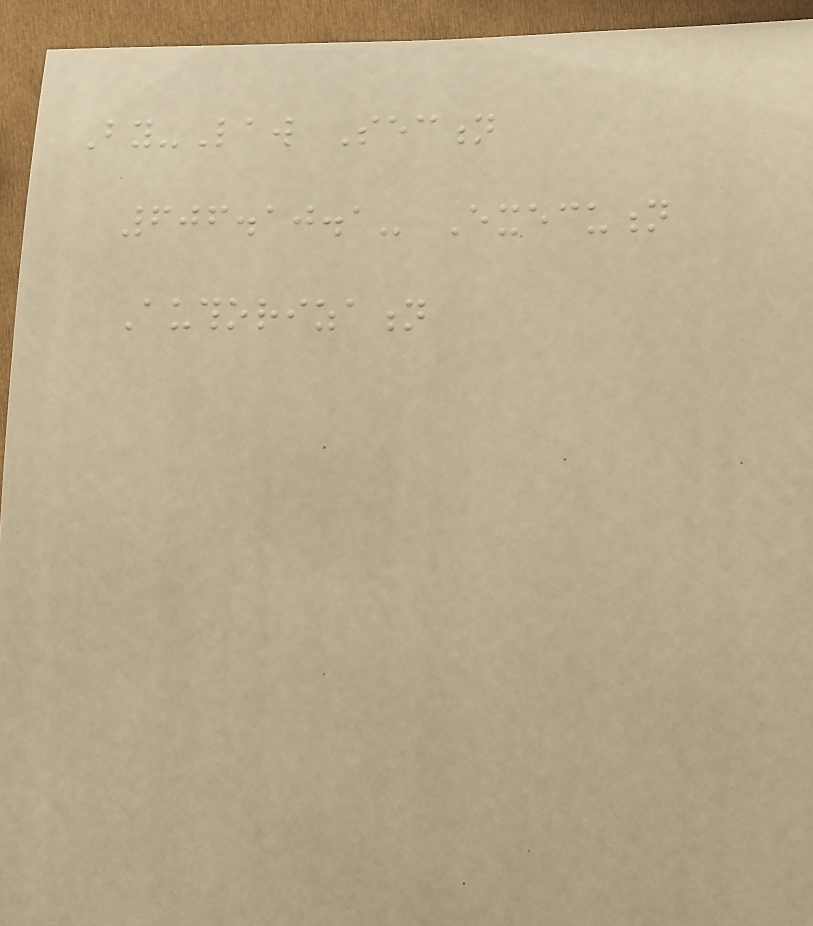By-Law Section
606.10.1- Execution
Authorization
